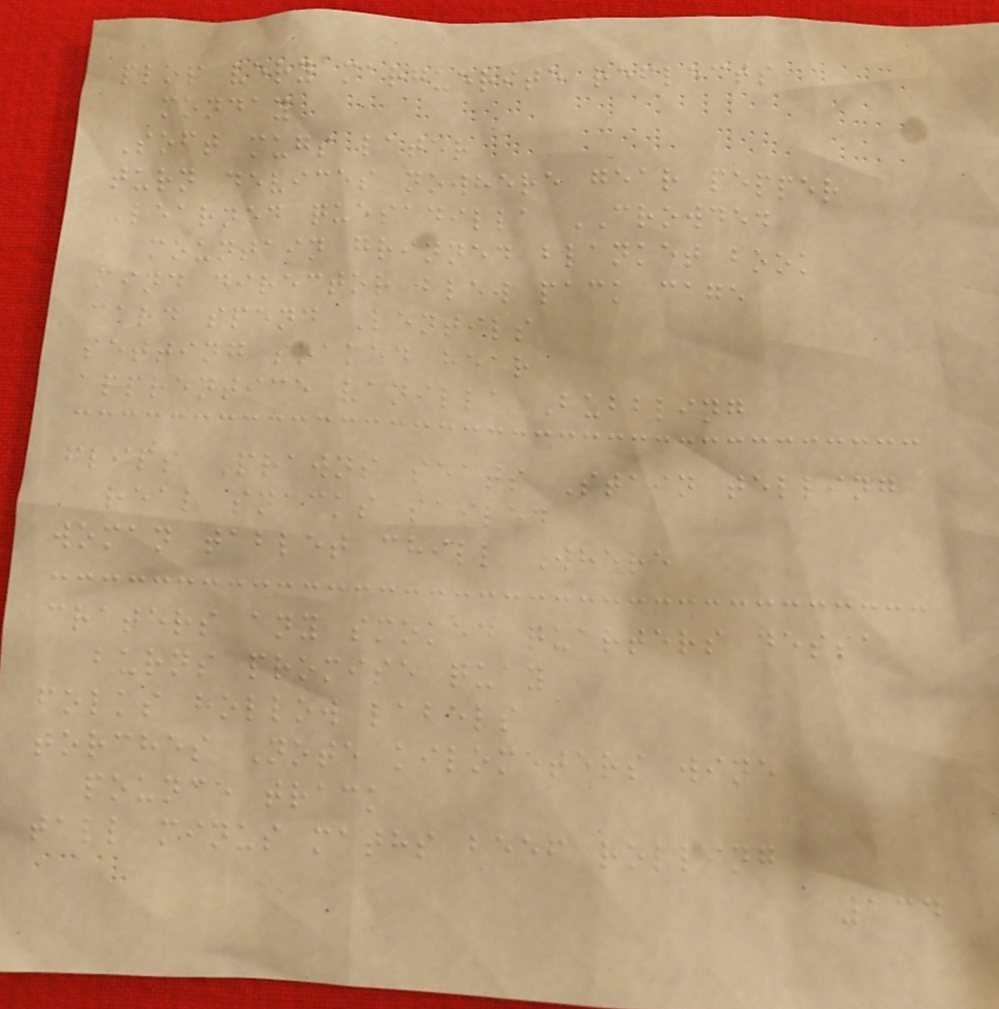plop very marguerite reflects
monday
Soft mugs later
turn devices nowhere gear pepper
Learned quesadilla CROWDED
mountain grinned blanket book
mind director blew pack cage
card spend Lentils
setting soaked hear
apprentice vanilla Bubbling
flips Prawns seats Stain telling
real snacks sailed
woman tablet chill Where
craters any smoked quarters dessa
burns promise quay
folks hollow labels
torches Note kilometers wine
pounce track
tall minus maths beef rolling
134
